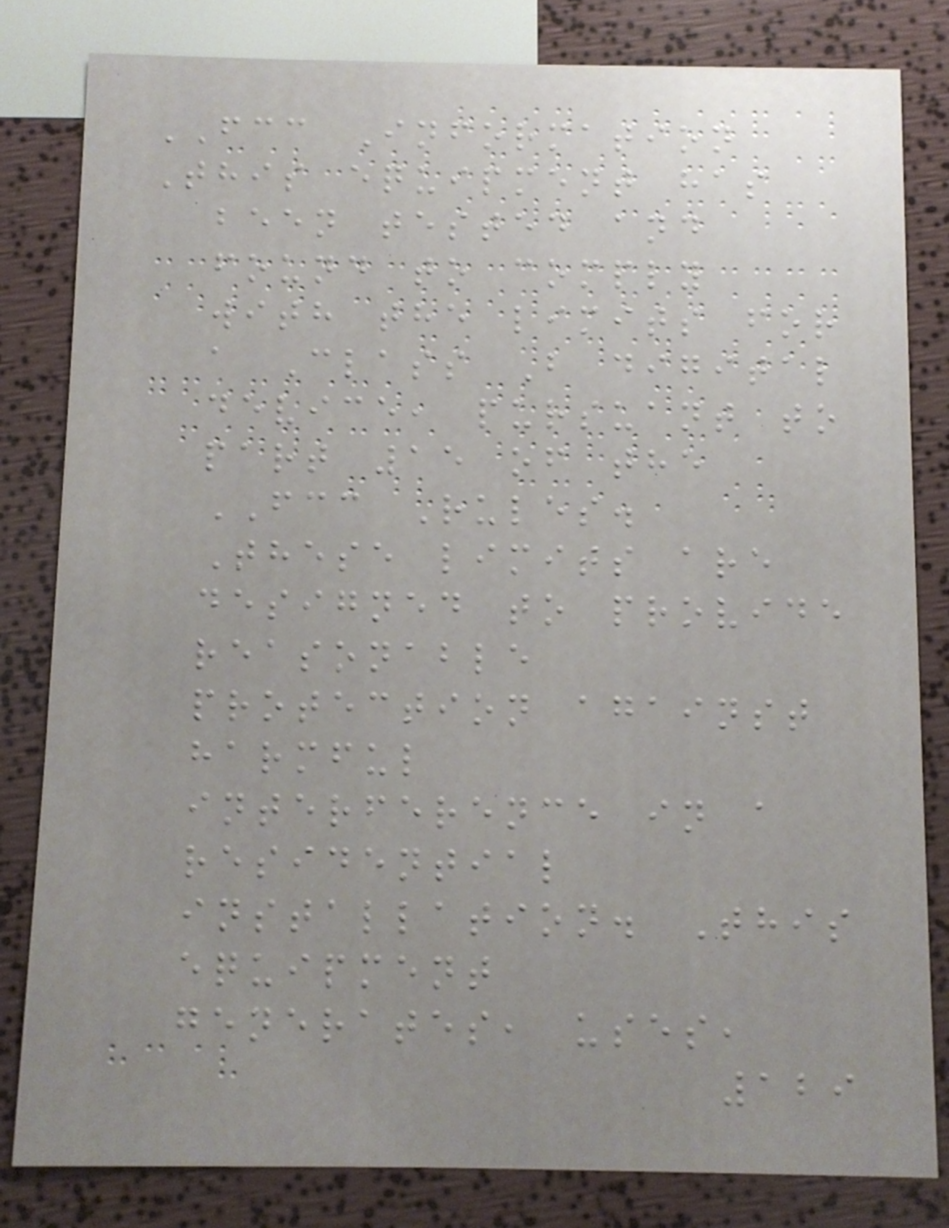FCC Information
This equipment has
been tested and
found to comply
with the limits for
a Class B digital
device, pursuant to
part 15 of the
FCC Rules.
These limits are
designed to provide
reasonable
protection against
harmful
interference in a
residential
installation. This
equipment
generates, uses,
129
